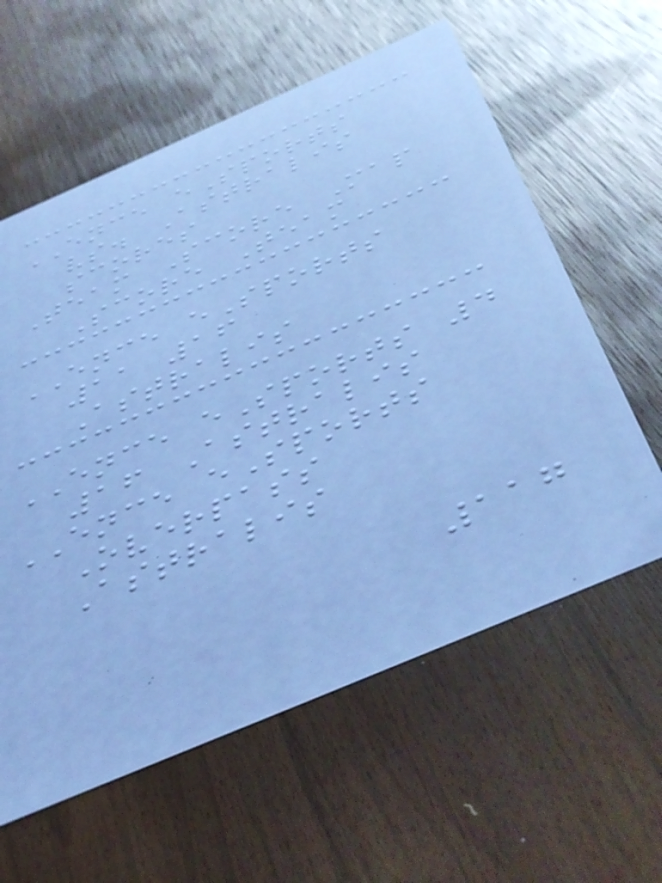ENCE eSports
vs. Astralis
scores
Team Score Map
Score Team
ENCE eSports
11 16
Astralis
ENCE eSports 4
16 Astralis
ENCE eSports
Overpass
Astralis
117
